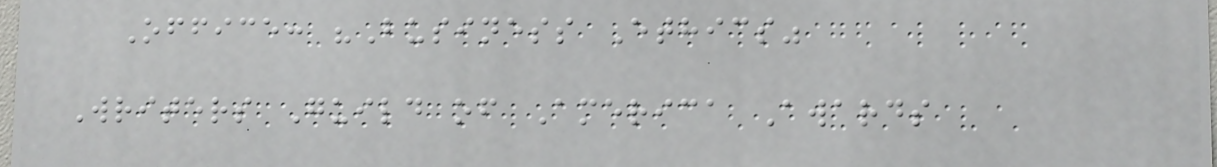Office: "Business Ethics"
Writers Guild of America Awards
